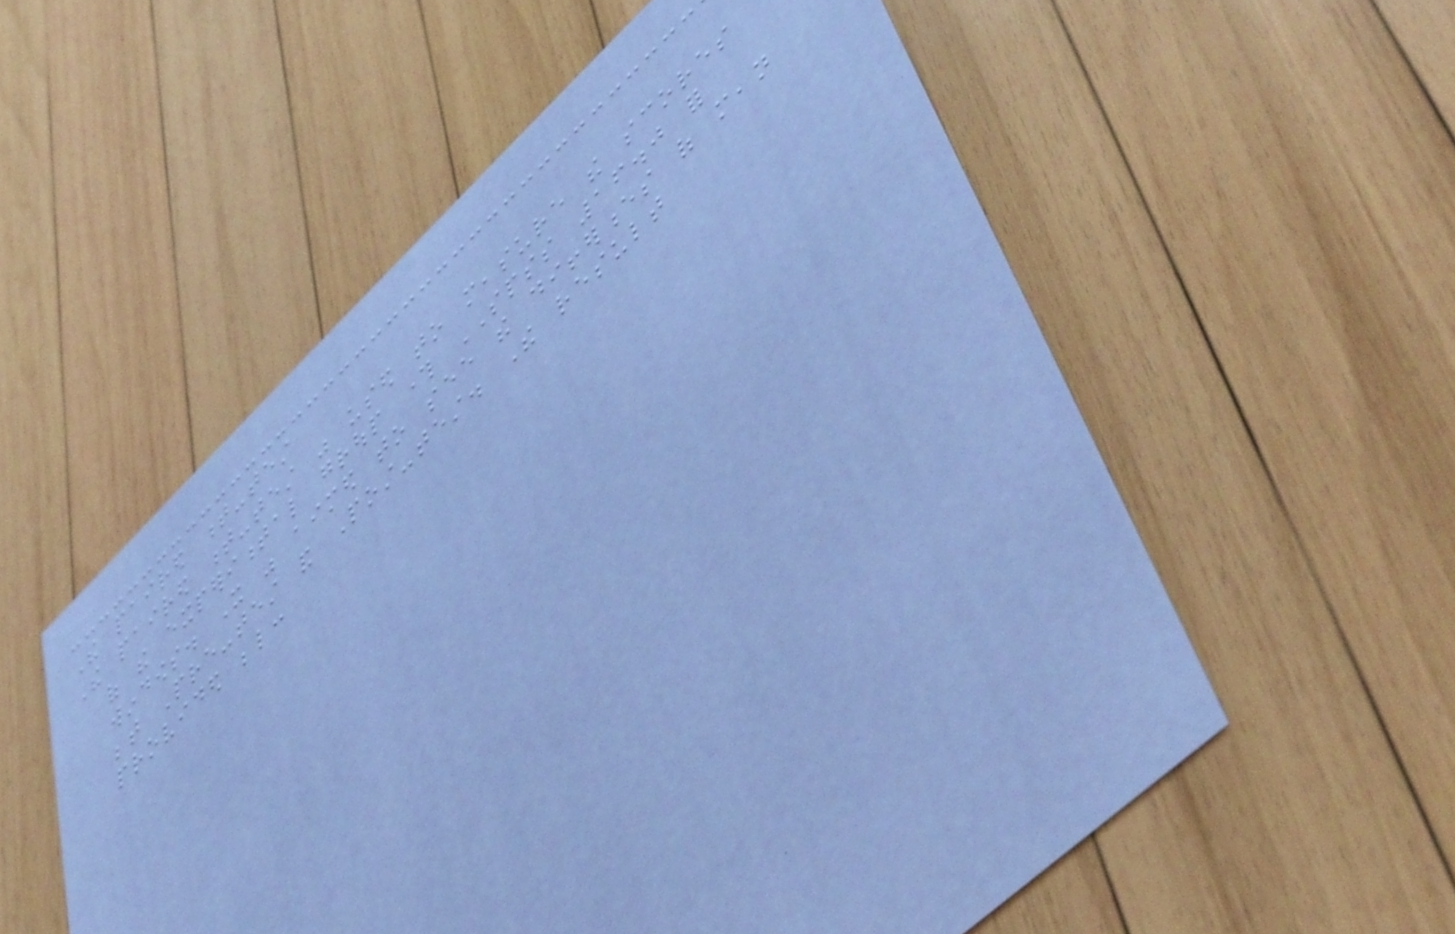The paired t-test
The paired t-test was used to measure the scores
of the experimental group through SPSS 16.0 for
windows. It was aimed to see the differences of mean
between Pre-test and Post-test. The result
provided below:
